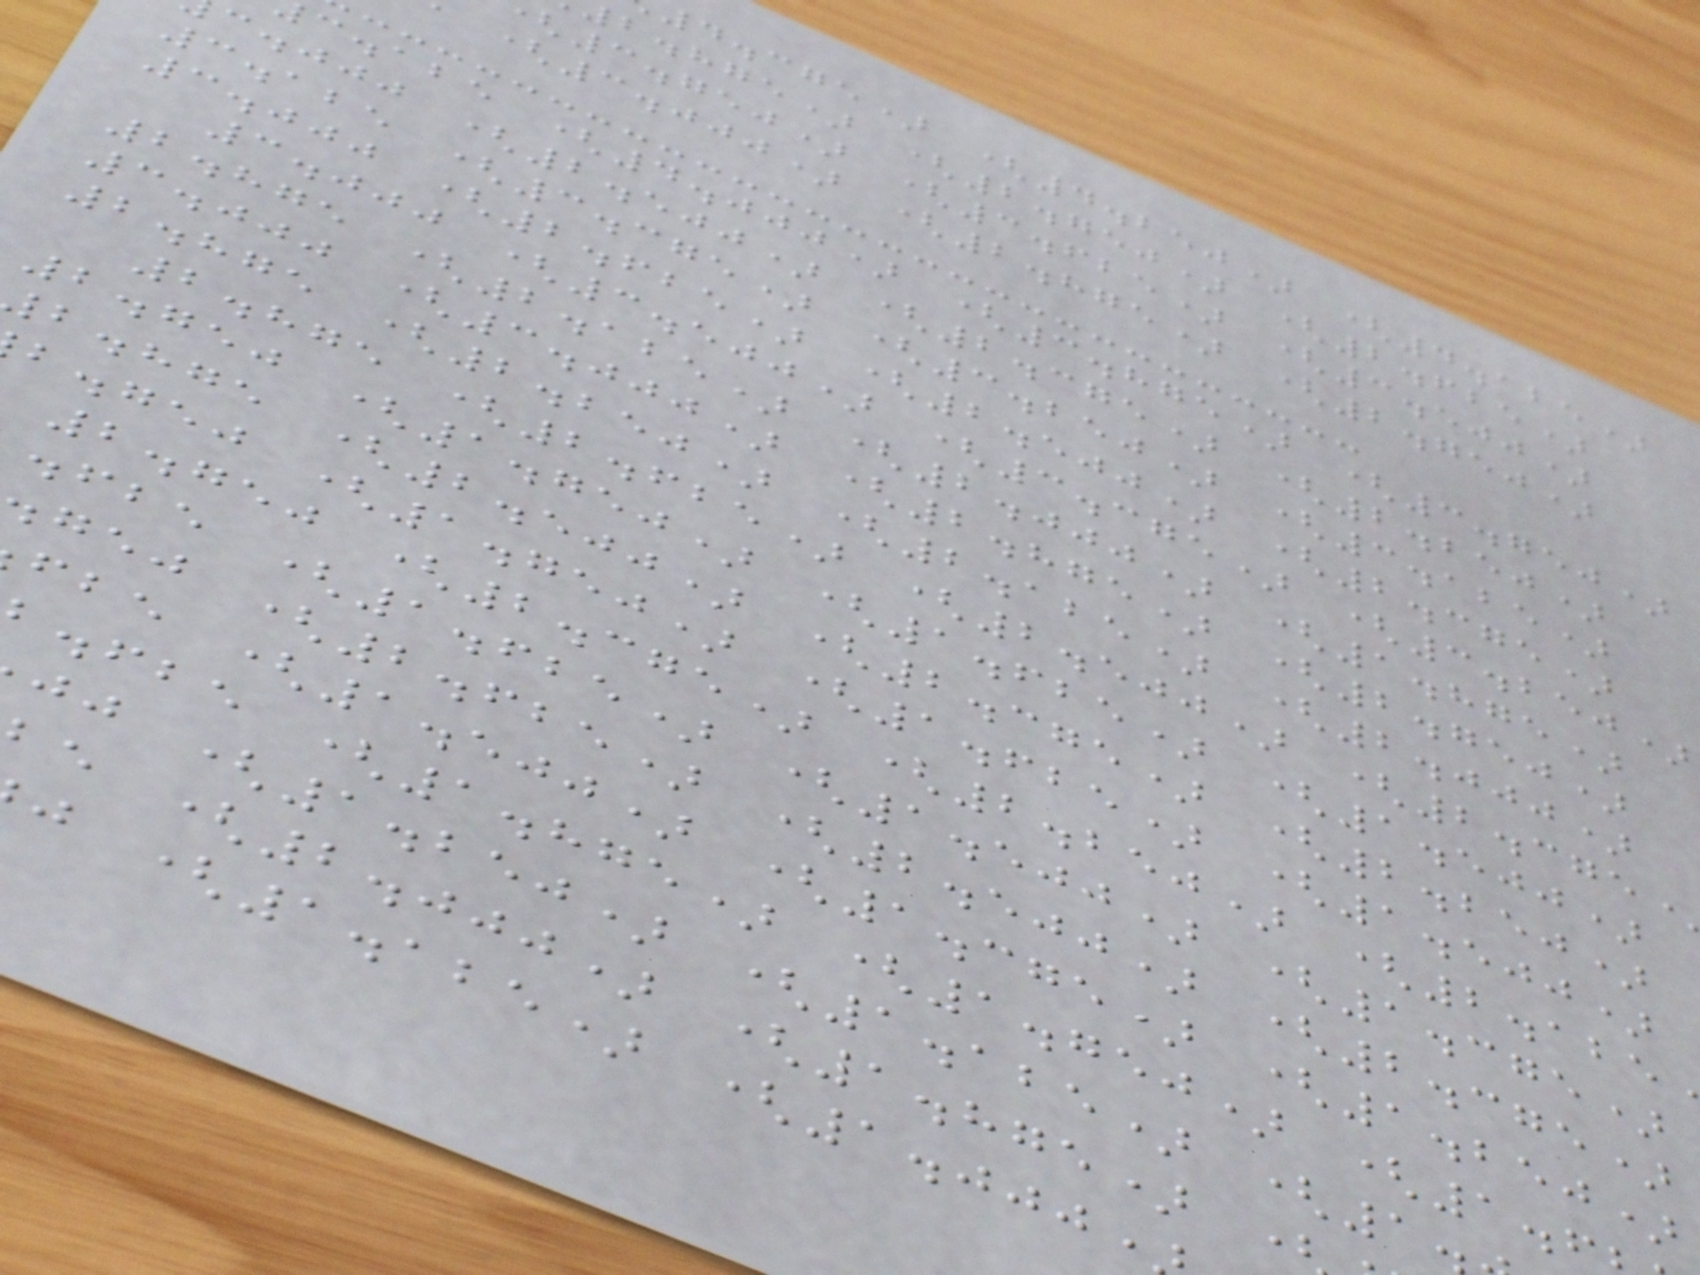4.375) (4.250) (4.125)
b.hge) (2.750) (2.625)
3.750) (3.625) (3.500)
(3.000) (2.875) (2.750)
c.abe (4.000) (3.875) (3.750)
c.jjj (2.500) (2.375) (2.250)
3.125 (3.375) (3.250) (3.125)
3.000 (2.625) (2.500) (2.375)
3.000 (3.500) (3.375) (3.250)
2.875 (2.125) (2.000) (1.875)
3.000 (3.000) (2.875) (2.750)
2.875 (2.250) (2.125) (2.000)
2.875 (2.625) (2.500) (2.375
2.750 (1.750) (1.625) (1.500)
b.hge (2.500) (2.375) (2.250)
b.gej (1.750) (1.625) (1.500)
2.750 (2.375) (2.250) (2.125
.fbe (1.625) (1.500) (1.375)
gej (2.625) (2.500) (2.375)
fbe (1.500) (1.375) (1.250)
.fbe (1.875) (1.750) (1.6
jj (1.250) (1.125) (1
e (2.000) (1.875)
j (1.125) (1.000
